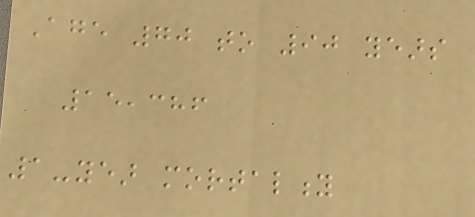Age 70 to 90 years
15,386
1-year mortality
